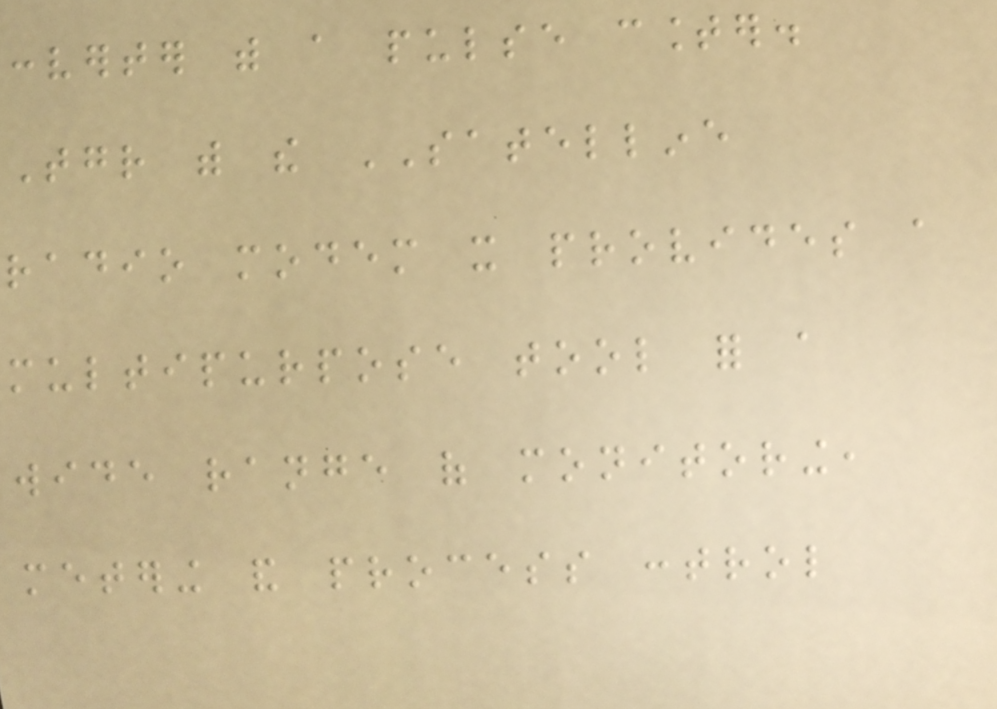converter with a pulse counter.
Together with the SATELLINE
radio modem it provides a
multipurpose tool for a
wide range of monitoring,
metering and process control
